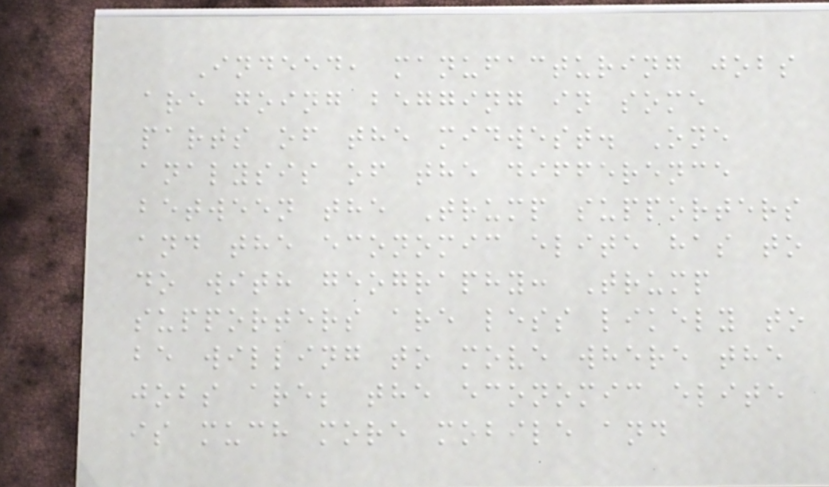Indeed, manufacturing jobs
are going begging in some
parts of the midwest. One
analysis of the difference
between the Trump supporters
and the economic elite has to
do with geography: Trump
supporters are less likely to
be willing to move where the
jobs are; the economic elite
is much more mobile and
